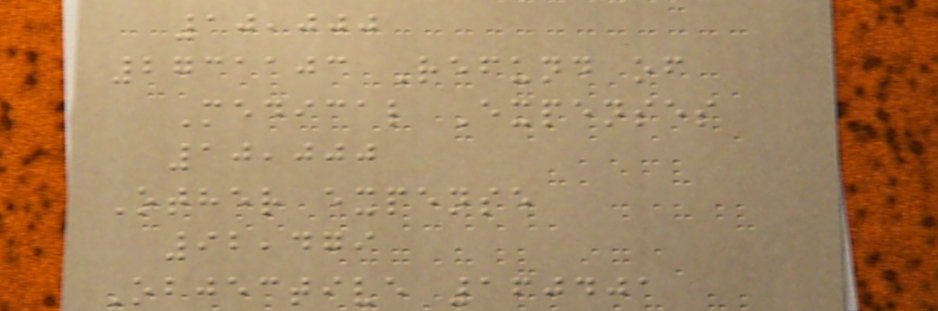10,000
2731103 Refund of
Medical Expenses
10,000
Other expense
92,479
Objective 160401
